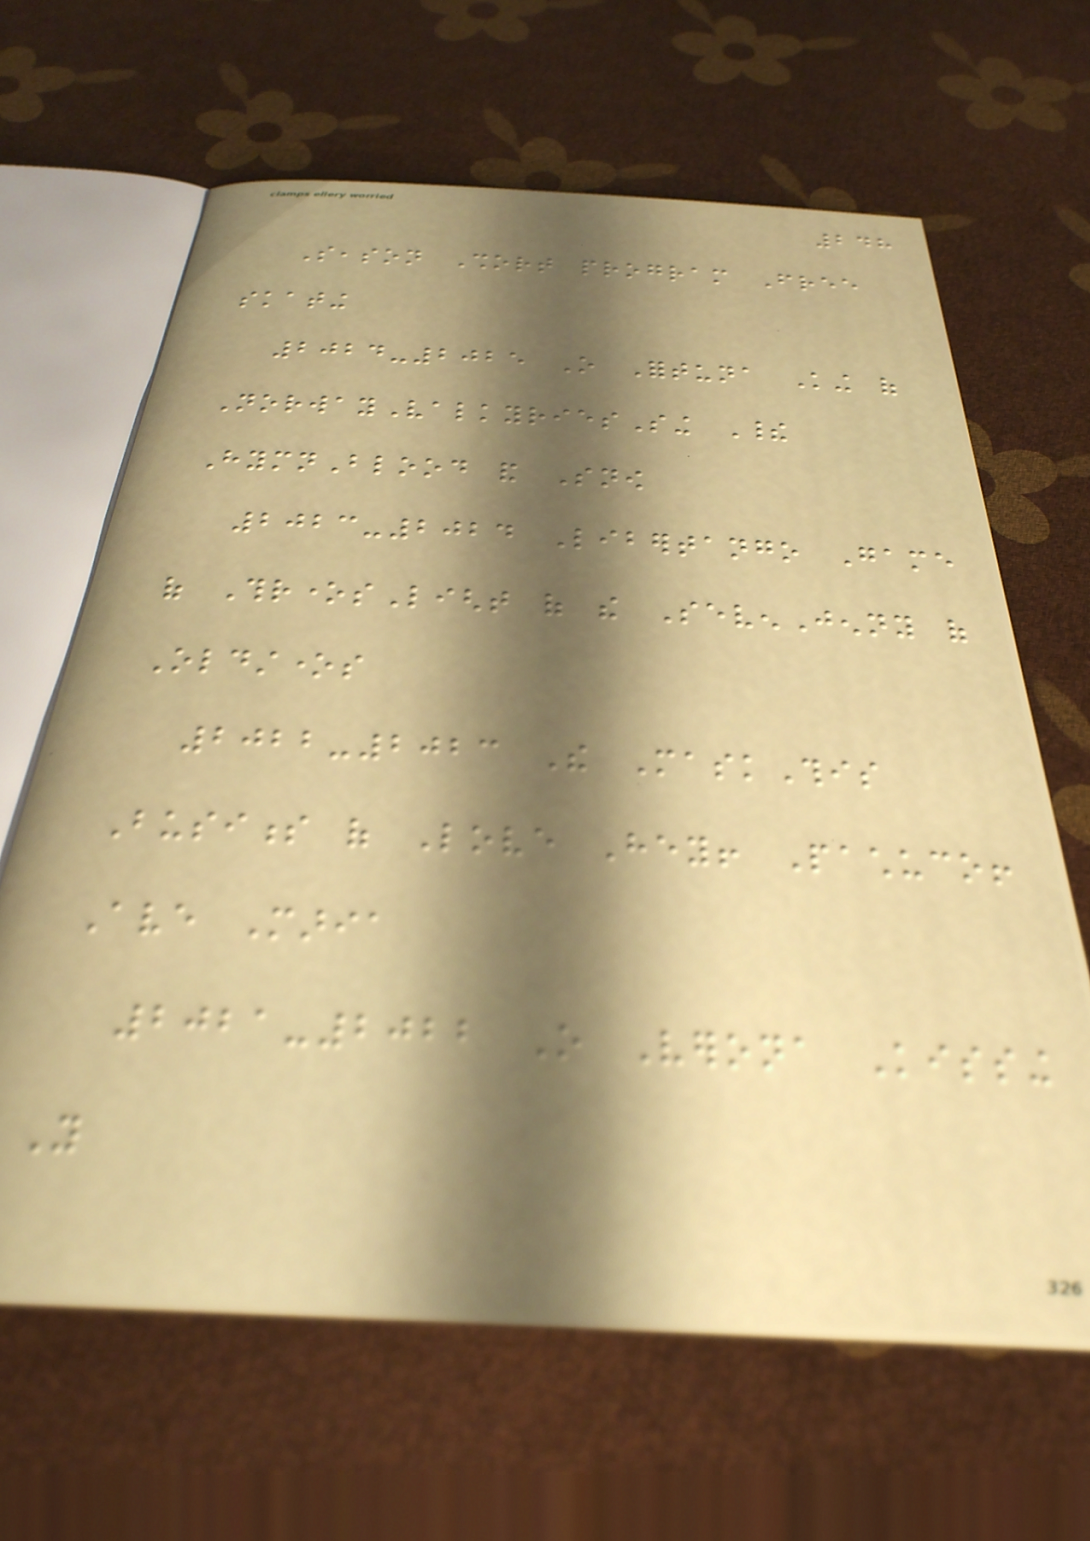248
Season Short program Free
skating
2024-2025 O Fortuna King of
NorwayValkyriesSing Their
HymnBlood and Snow
2023-2024 Libertango Game
of ThronesLight of the SevenJenny of
Oldstones
2022-2023 The MaskThis
Business of Love Hey! Pachuco!
Ave Maria
2021-2022 O Verona Kissing
You
